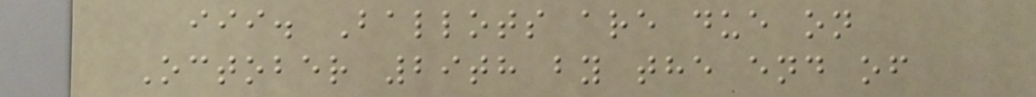iii. Ballots are due on
October 29th by the end of
